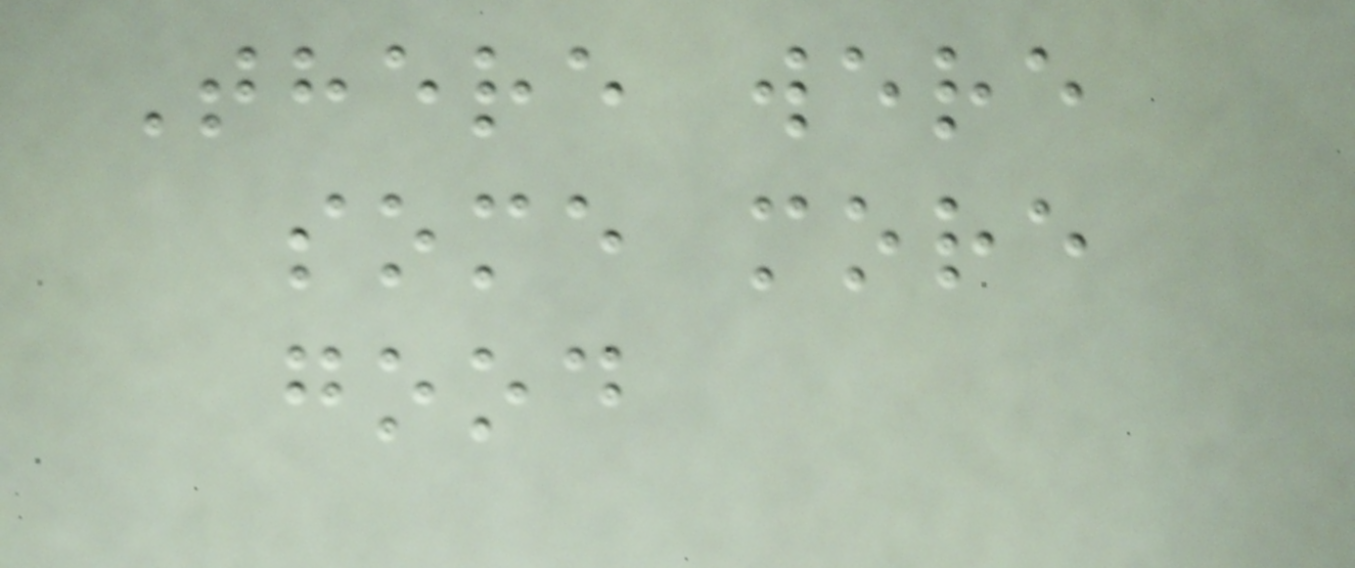There were
some more
good
